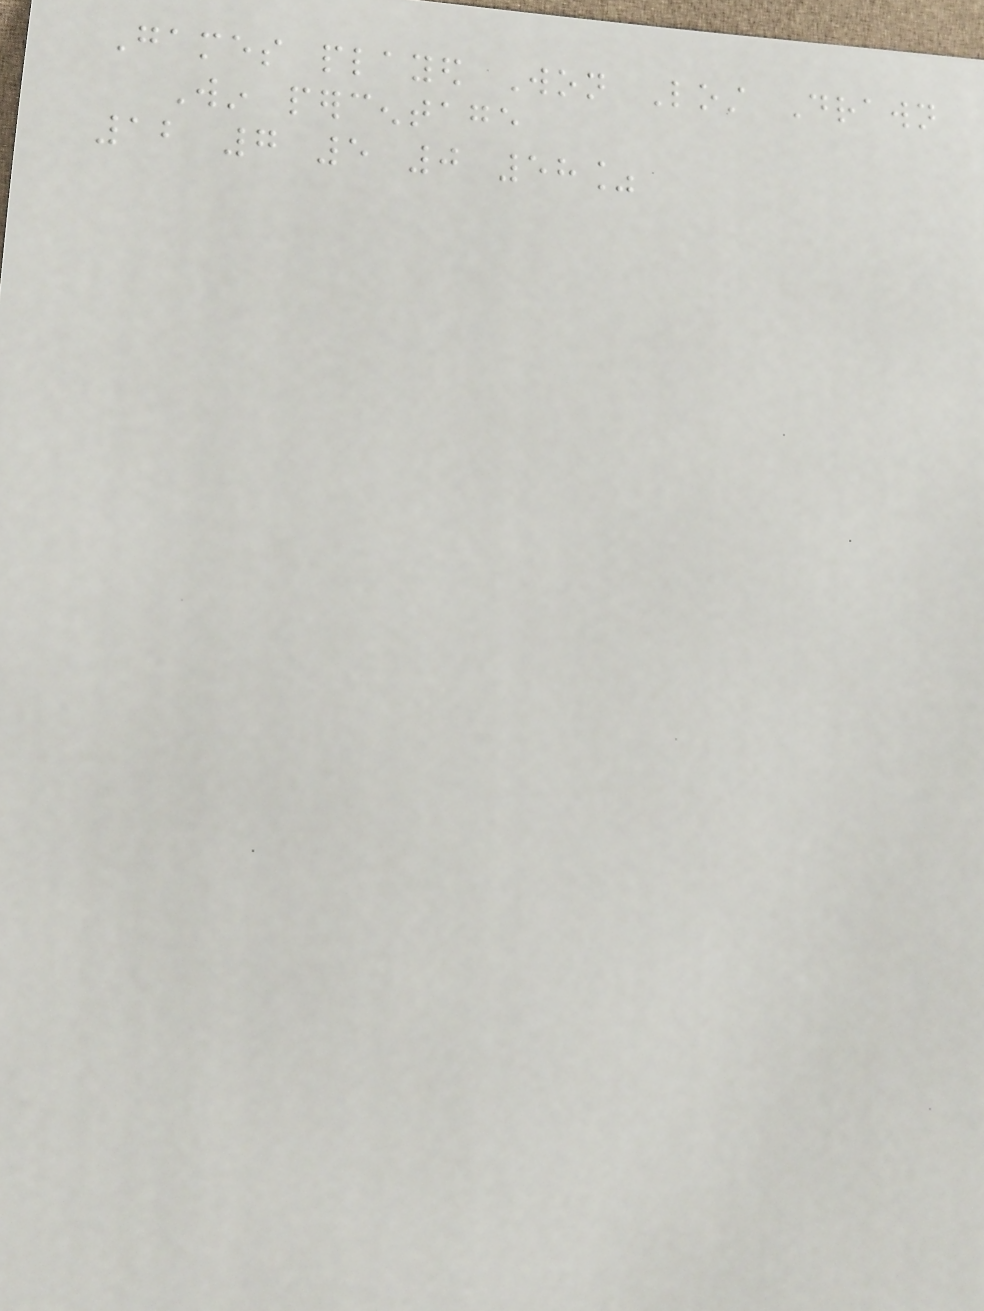Games played Won Lost Drawn
Win percentage
12 7 5 0 58%
